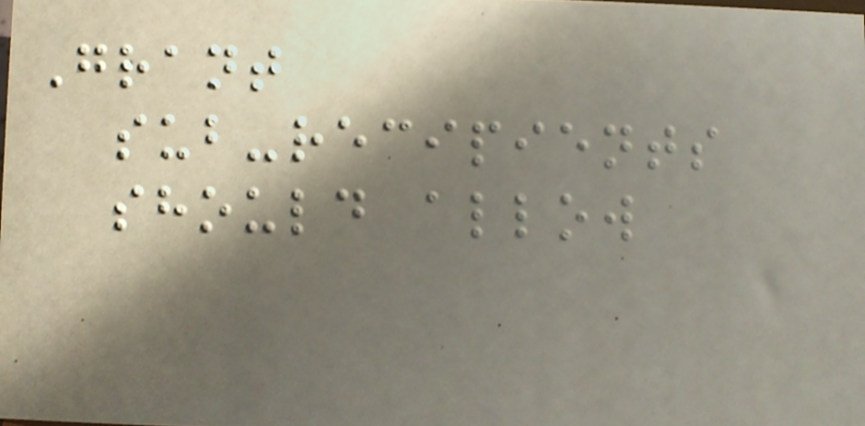Grant
sub-recipients
should allow
